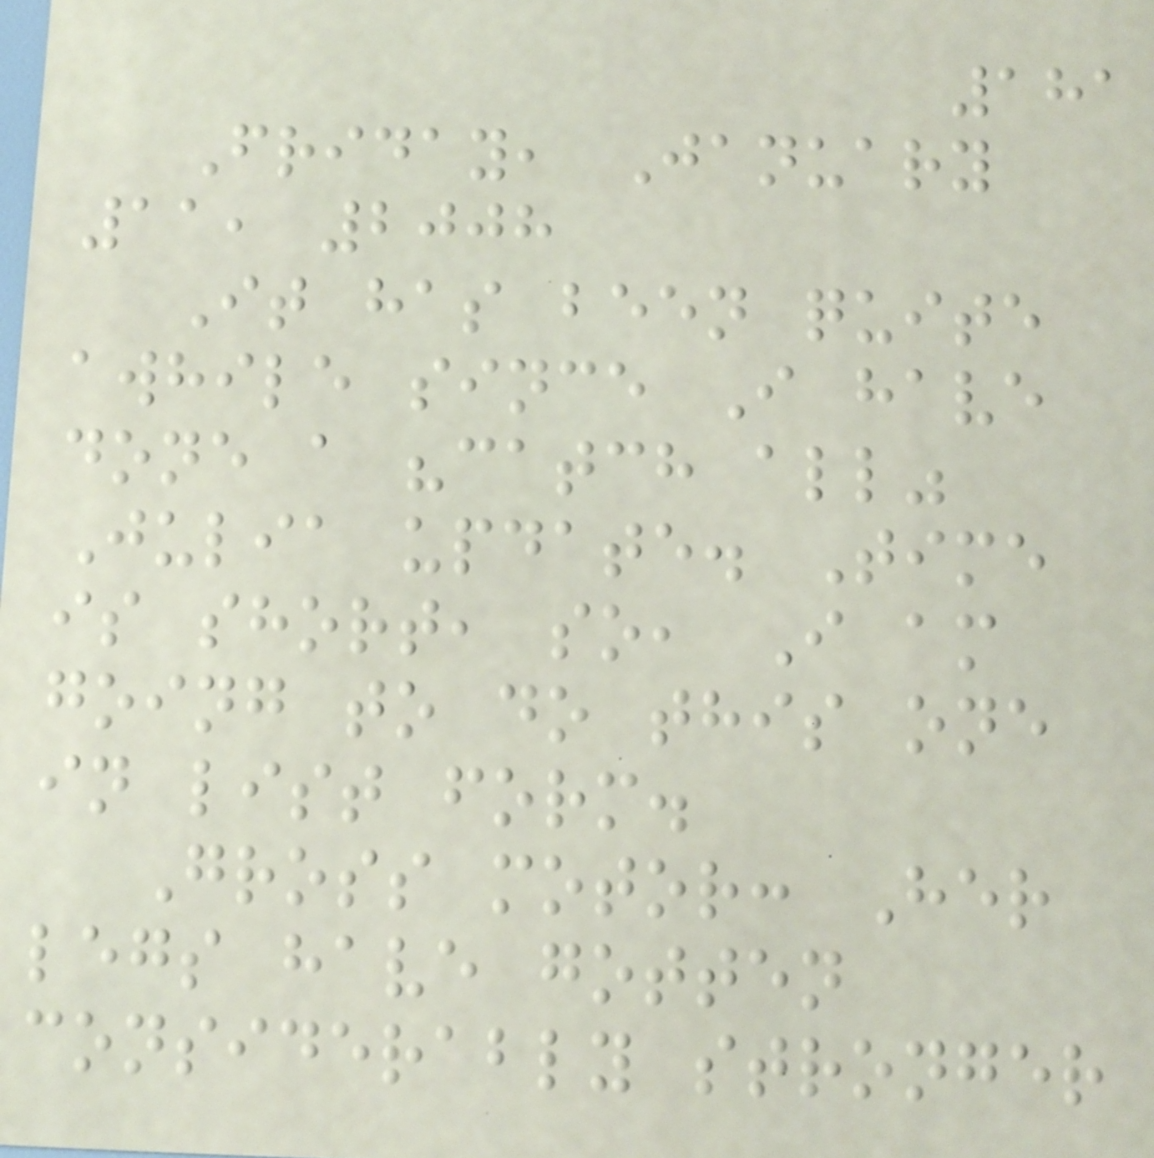181
Friday, January
11, 2008
It has been quite
awhile since I have
done a "catch all"
Julia update. Time
is short, so, I am
going to do this one
in list form.
Gross motor: Her
legs have gotten
considerably stronger
